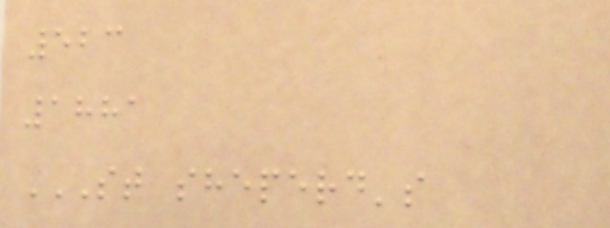523
1881
ST SHEPERD'S
